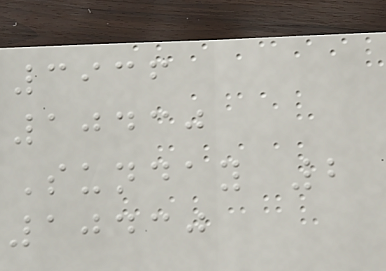3936
10430
Sunday 2
10430
